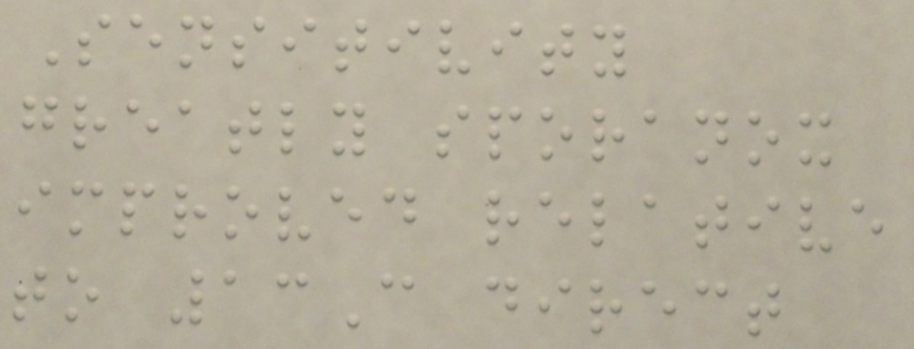Sensitivity
greatly sporanox
improved relative
to 13C direct
